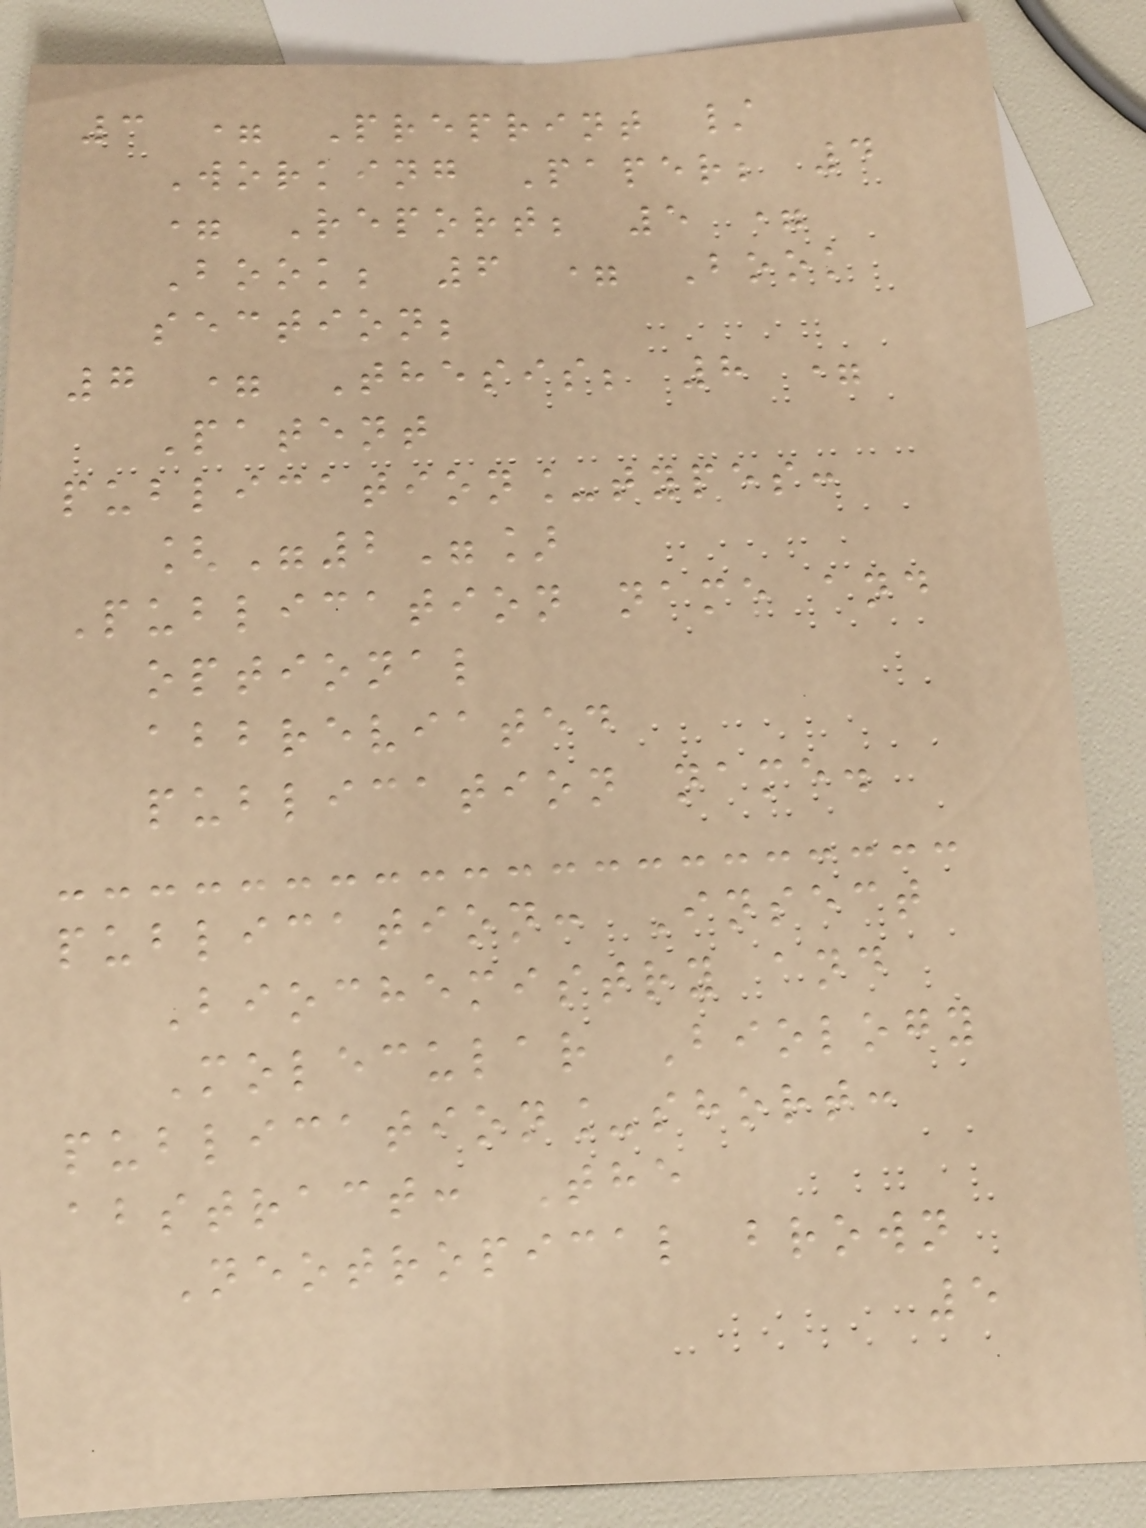3 = Preprint /
Working Paper; 4
= Report; 5 =
Book; 6 = Book
section;
7 = Thesis; 8 =
Patent
publication_types:
["2"]
Publication name and
optional
abbreviated
publication name.
publication: Insect
Biochemistry and
Molecular Biology
publication_short:
abstract: The
Neotropical brown
5
